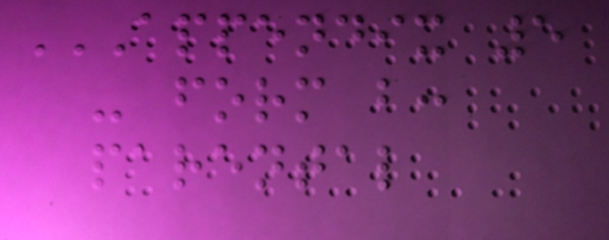APPENDIX 5
- FORM B:
PARENTAL
